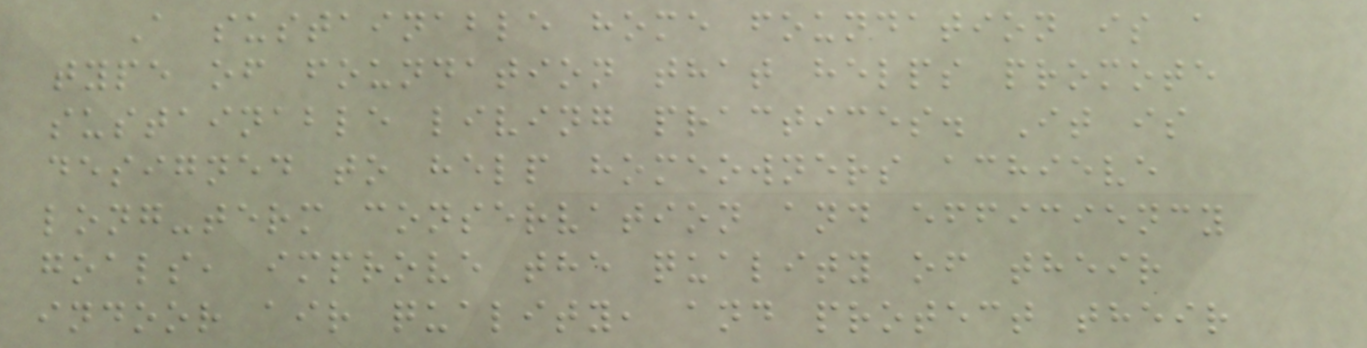A sustainable home foundation is a
type of foundation that helps promote
sustainable living practices. It is
designed to help homeowners achieve
long-term conservation and efficiency
goals, improve the quality of their
indoor air quality, and protect their
